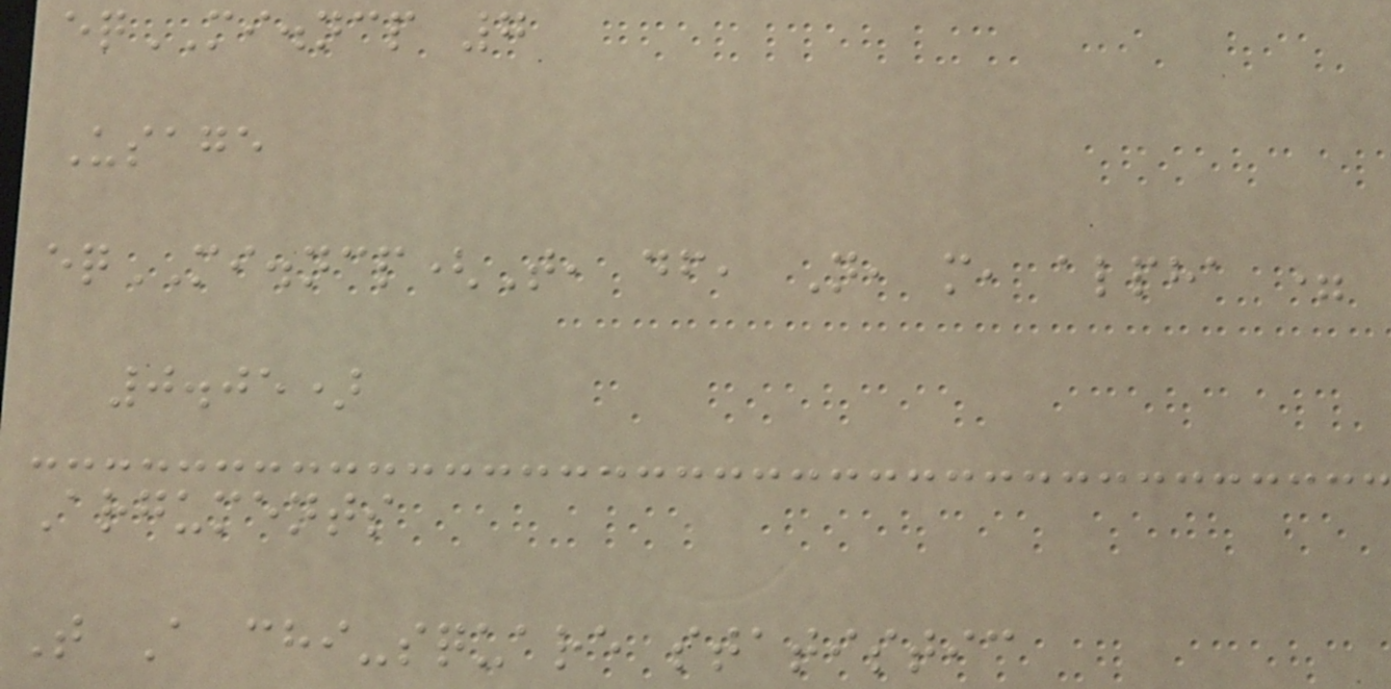eqMI.ncp 7
Usage
eqMI.ncp(T, df, N, m, alpha =
0.05)
Arguments
T A chi-square statistic
